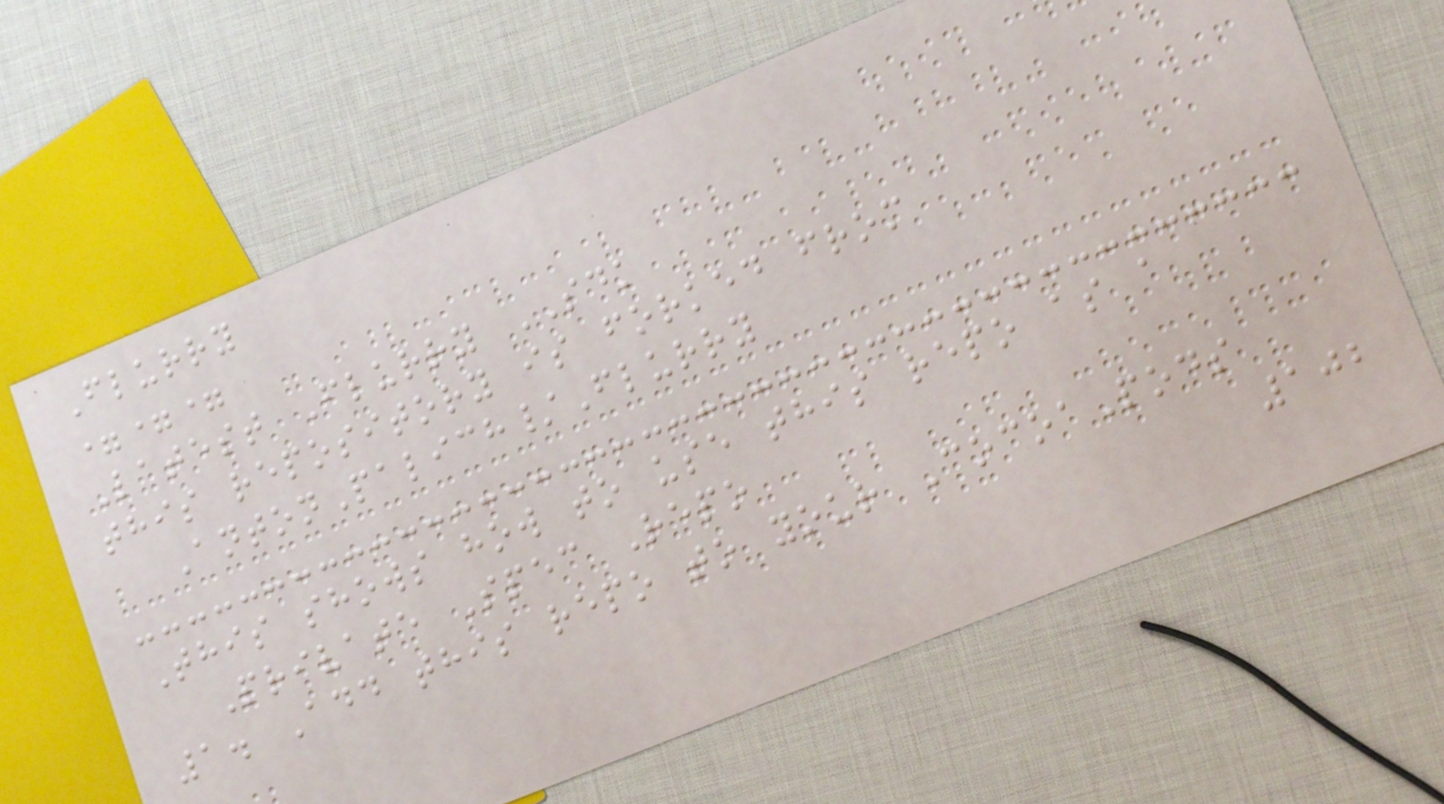Flurry
===
Latest Flurry SDK
this repository is forked from
AntonPalich/Flurry
This shows how to use this repo as a
Private Spec Repo
1. Add this repo to your CocoaPods
102
